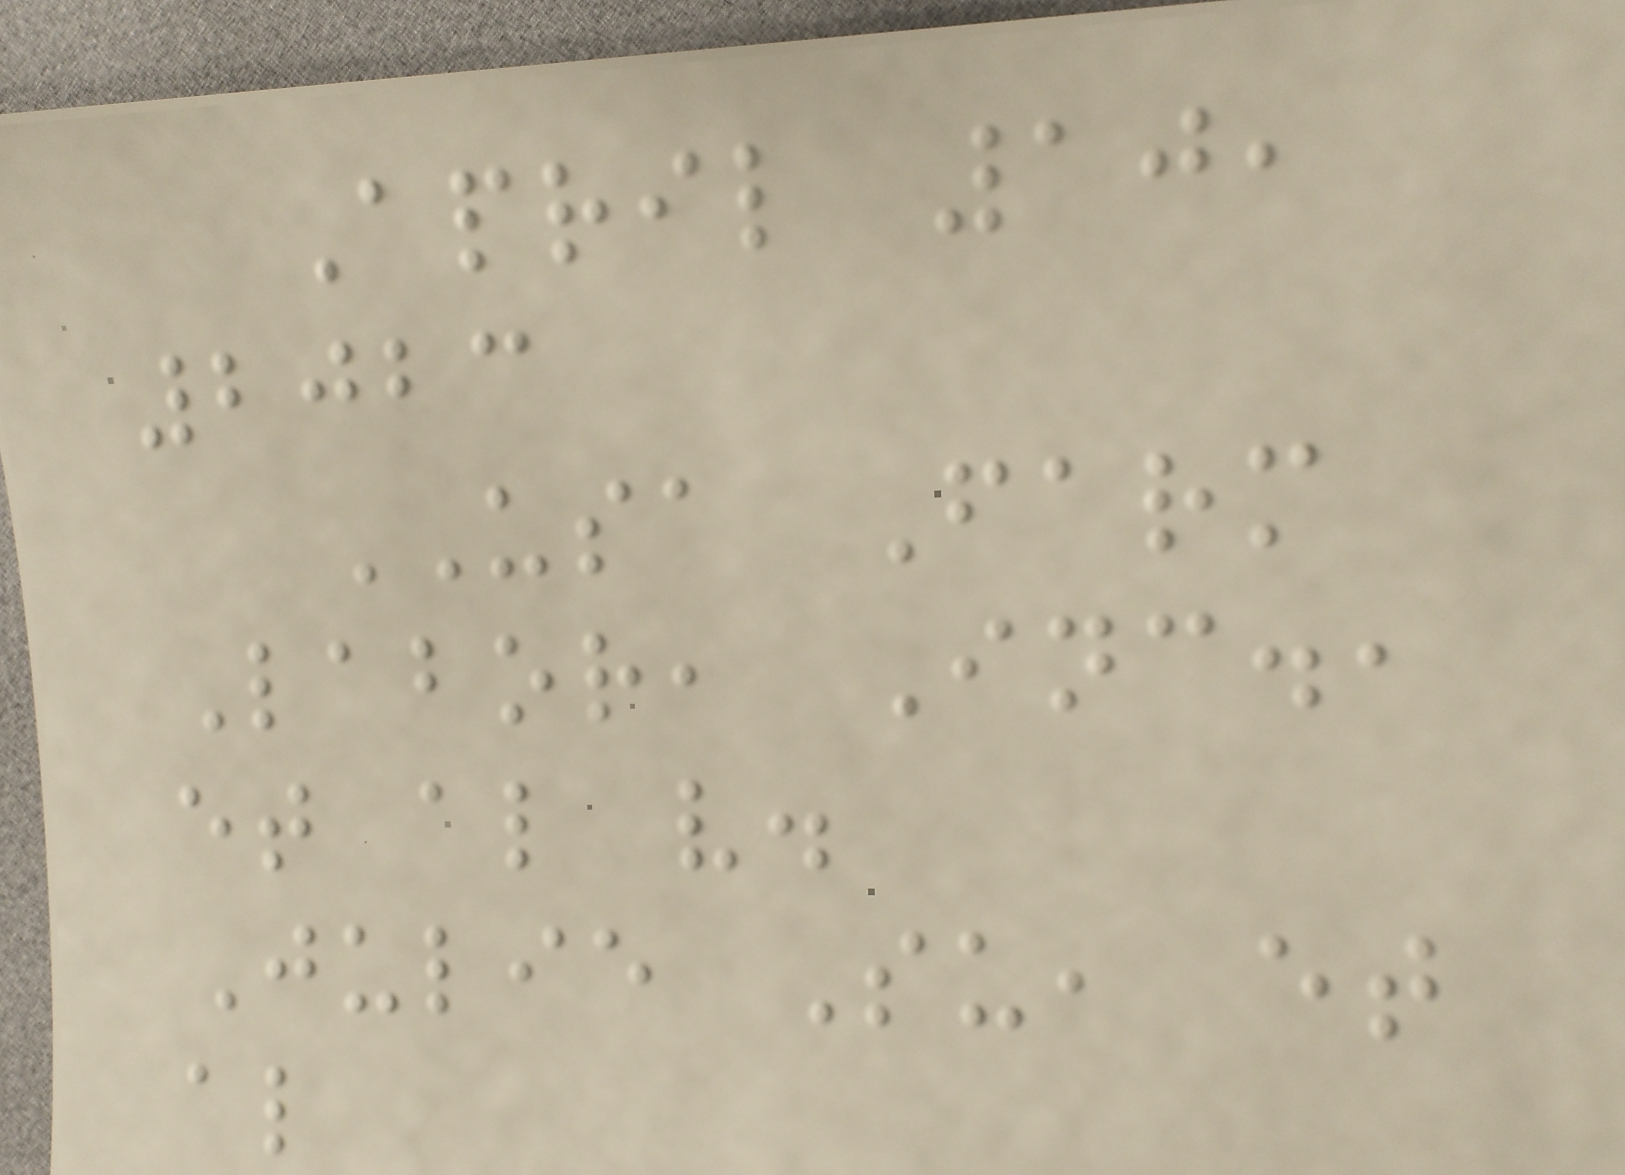April 10,
2023
USA Farm
Labor, Inc.,
et al v.
Julie Su, et
al
